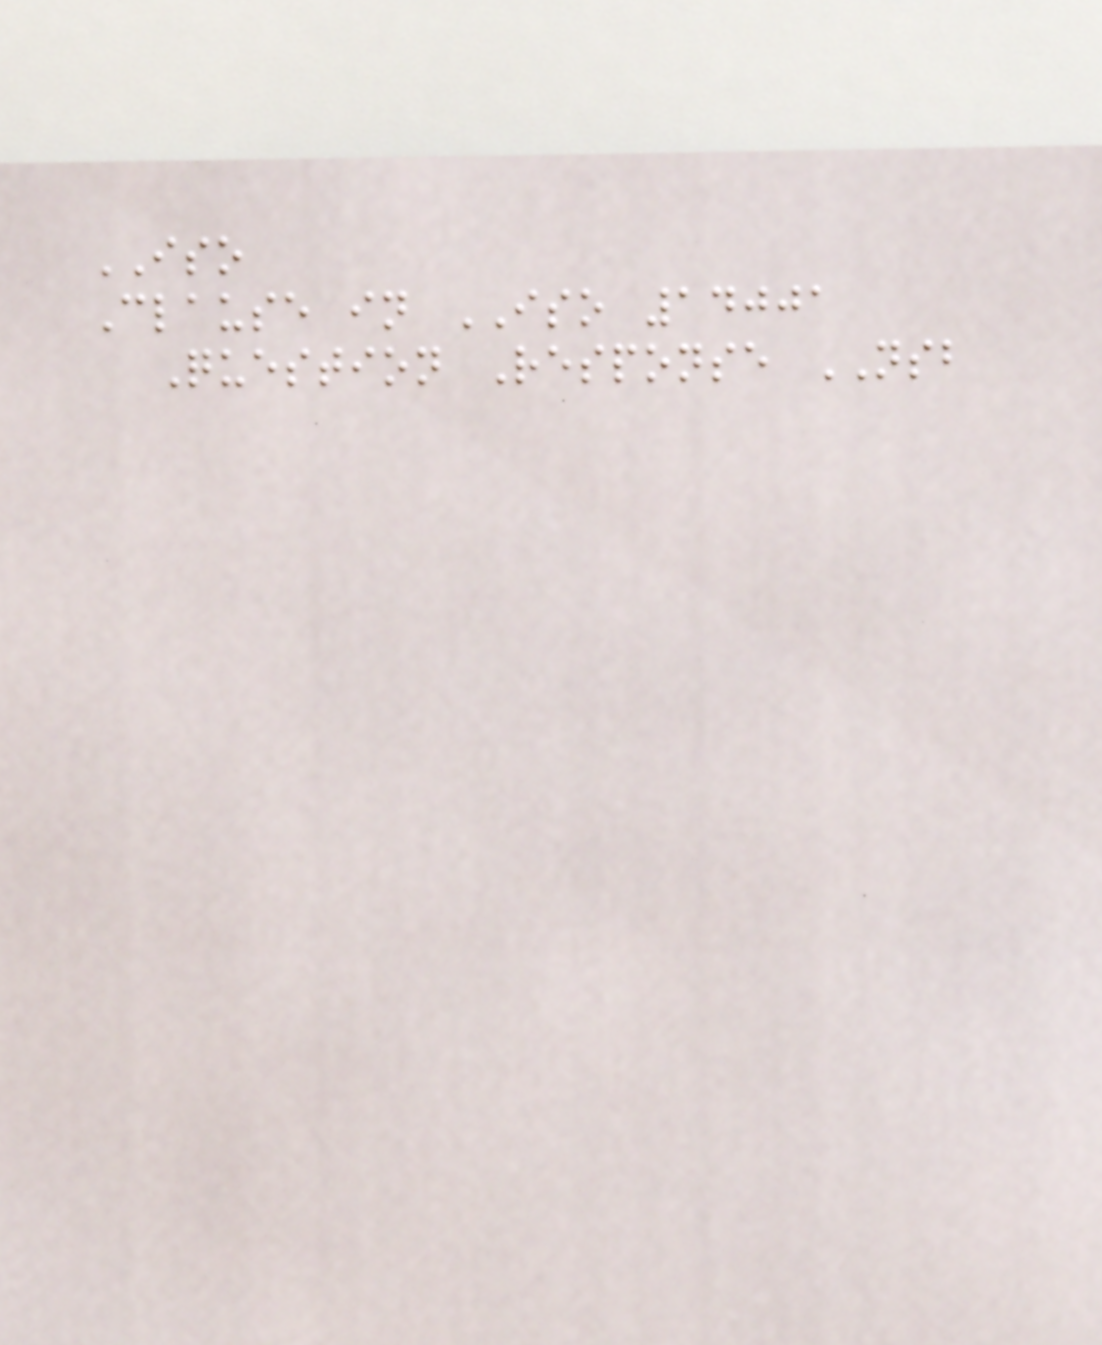ISO
Clause in ISO 14001
Question Response NSB
